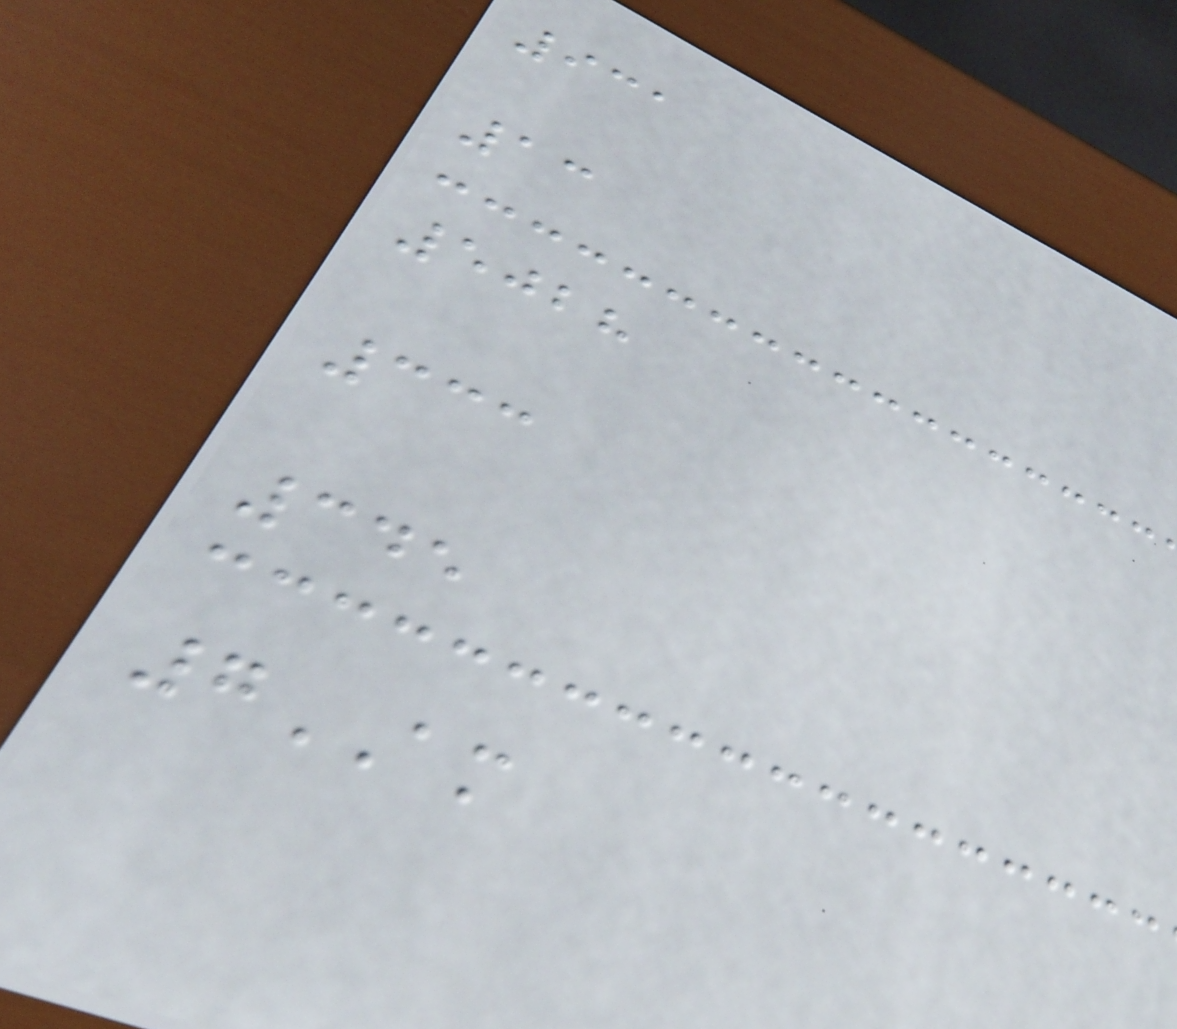931
13
5028
333
345
7AM
